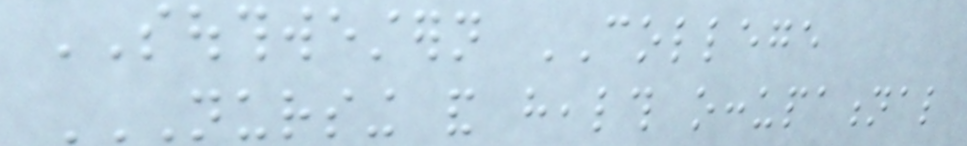SOUTHWESTERN COLLEGE
NURSING AND HEALTH OCCUPATIONAL
